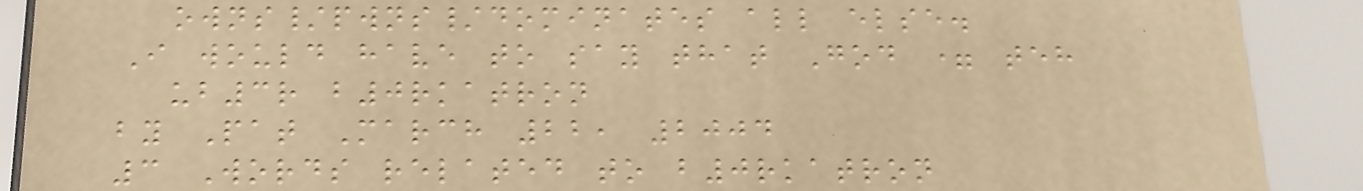owns/pwns/dominates all else.
I would have to say that God = teh
ub3r b0rkatron
by Pat March 22, 2004
3 Words related to b0rkatron
